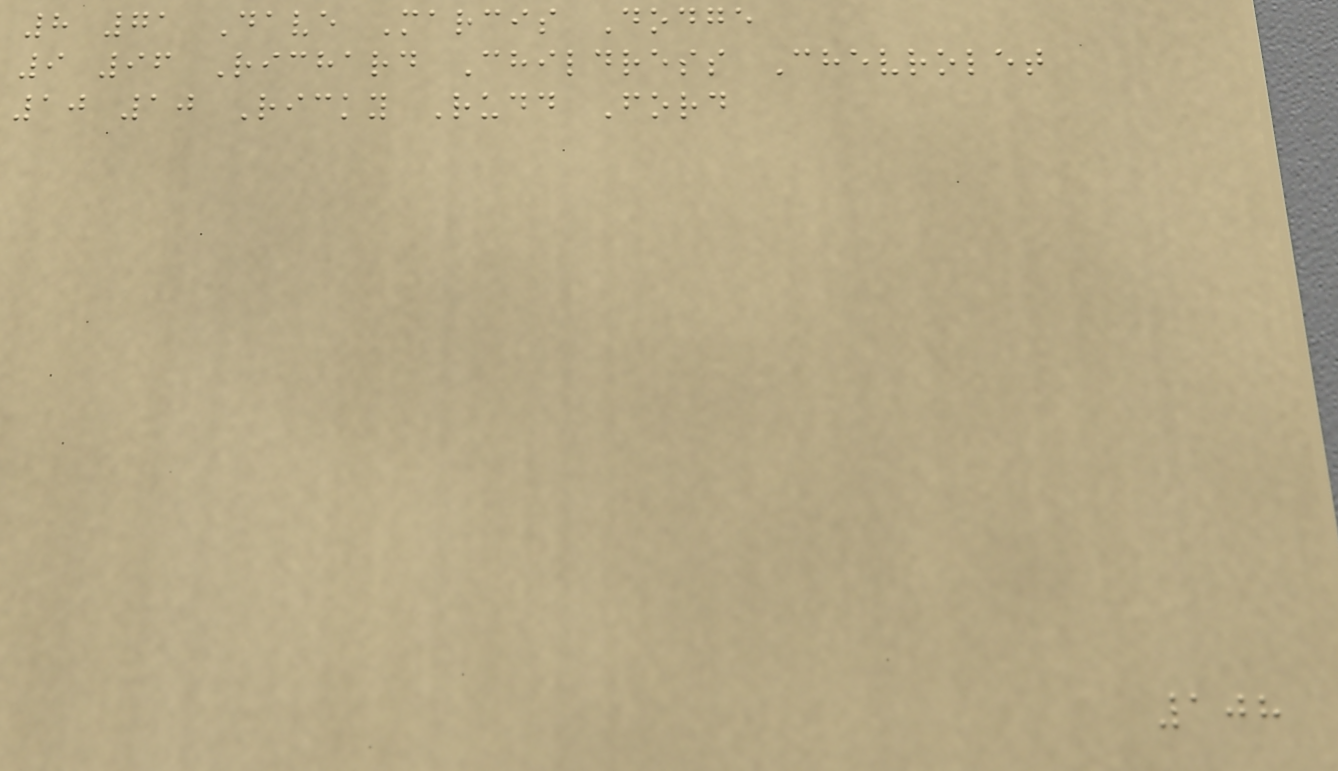8 71 Dave Marcis Dodge
9 96 Richard Childress Chevrolet
10 10 Ricky Rudd Ford
108
